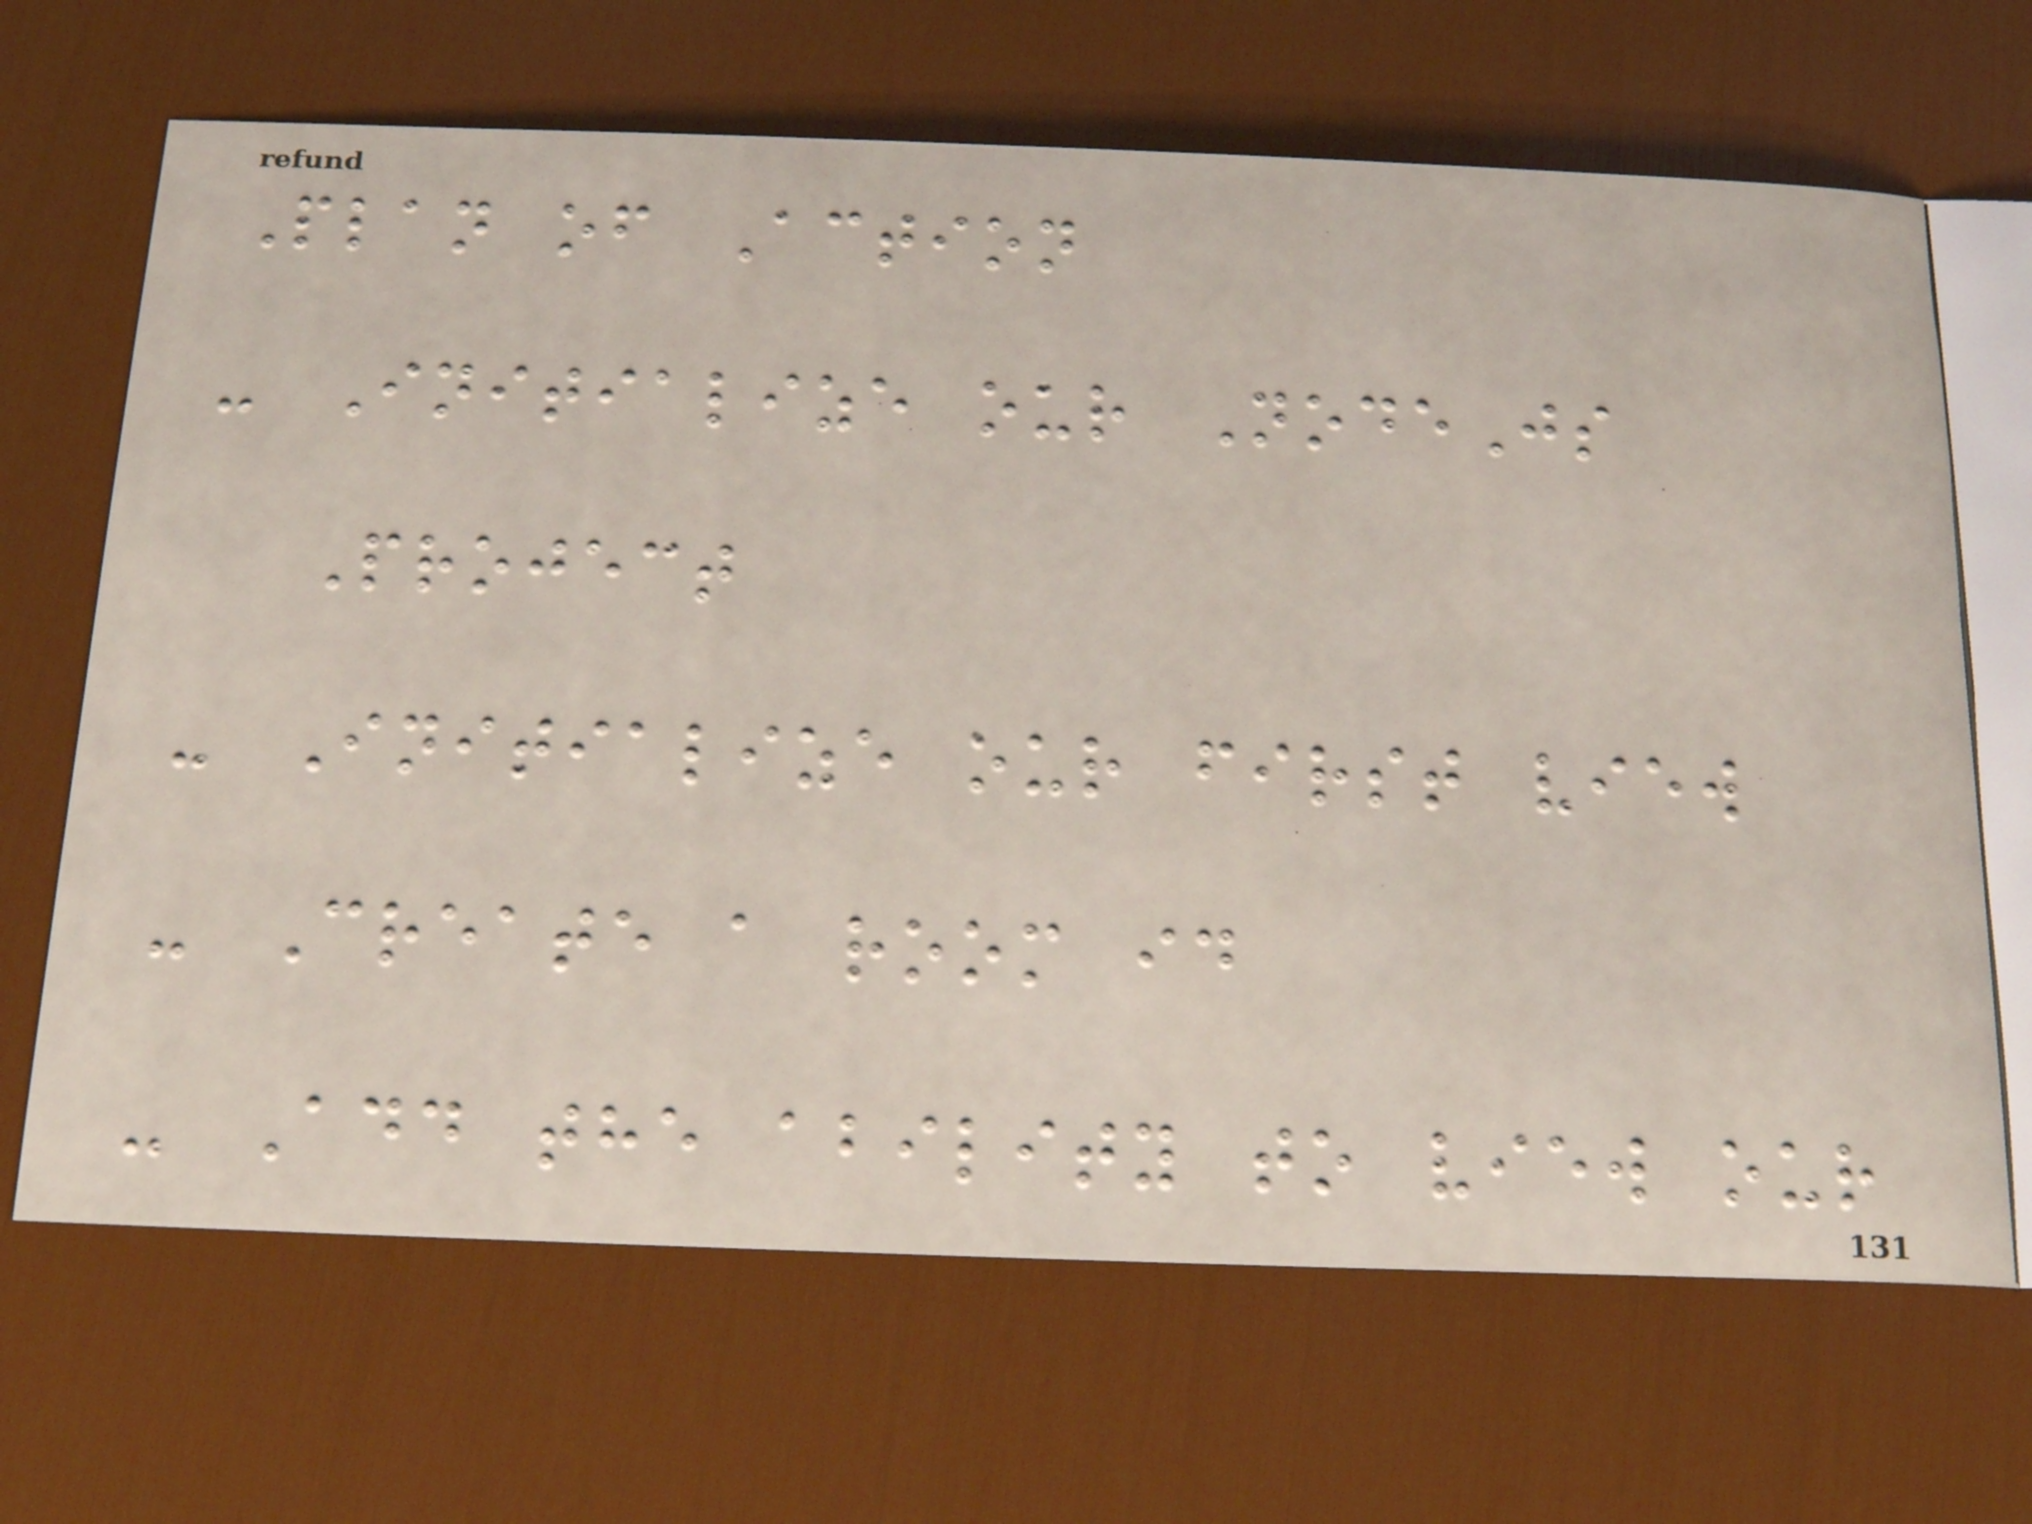Plan of Action
- Initialize our NodeJs
Project
- Initialize our first view
- Create a room id
- Add the ability to view our
